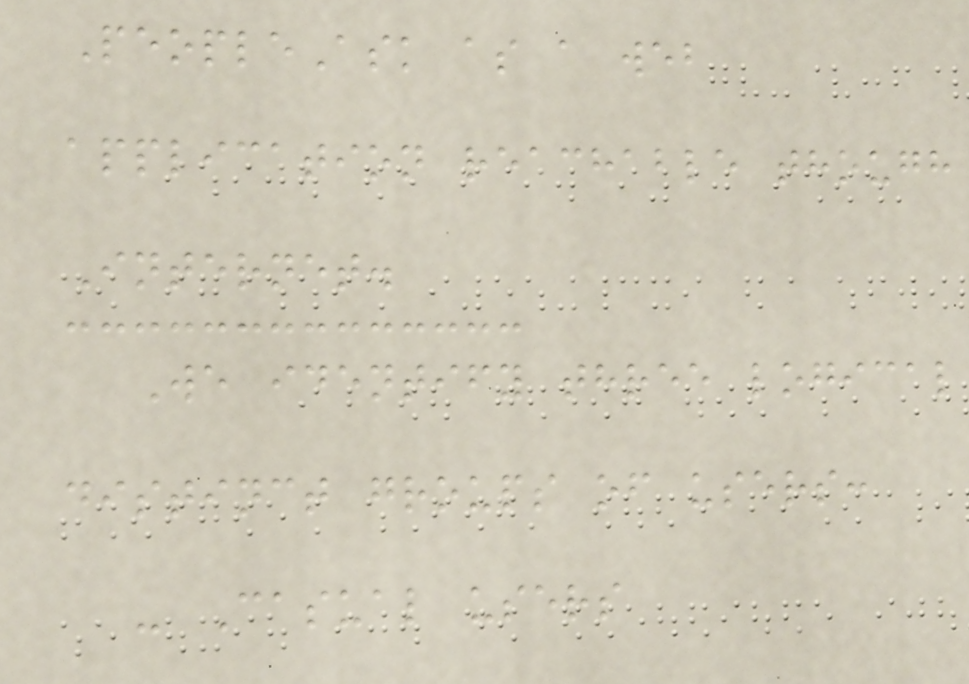PeopleAsk as a web
application reachable though
Internet.
We identify three logical
distinct groups of users:
- Casual users
